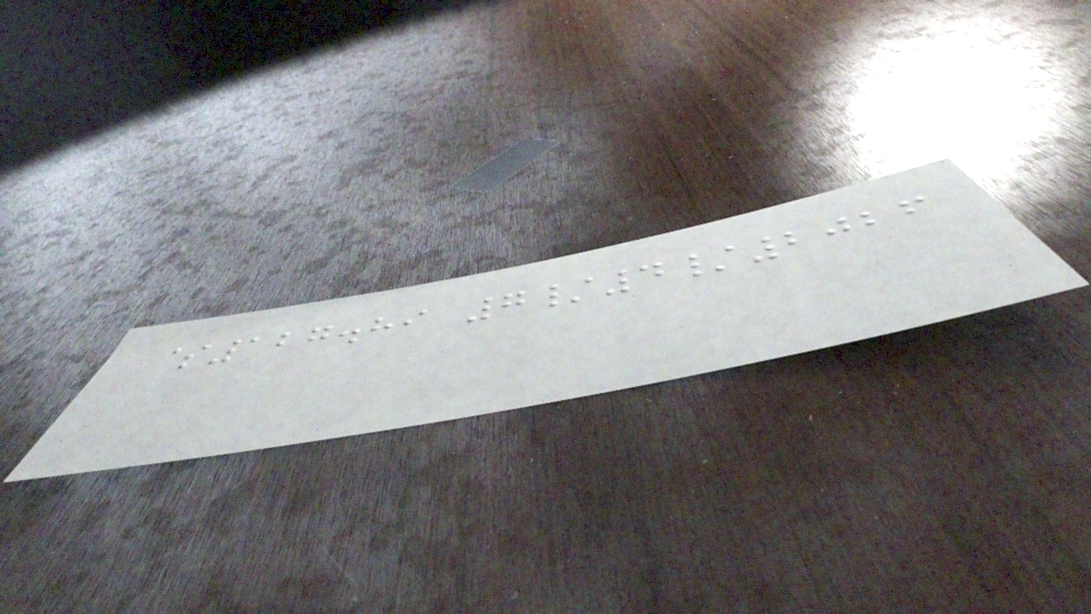$127.89 7/4/2026
